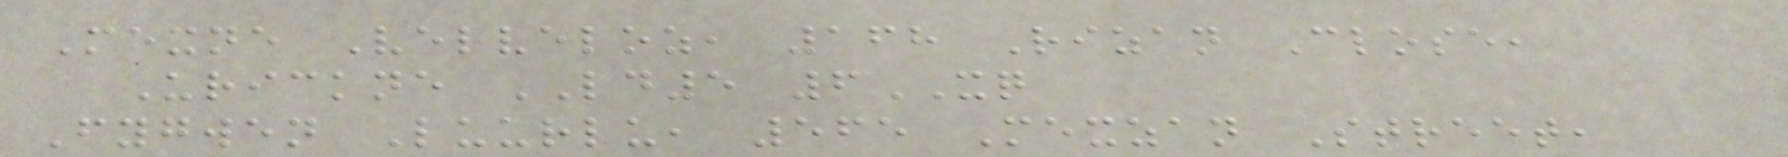Mexne Velveloz, 168 Rizan Close,
Urickne LD5 6XQ
Fygwen Luurlu, 565 Mexzan Street,
